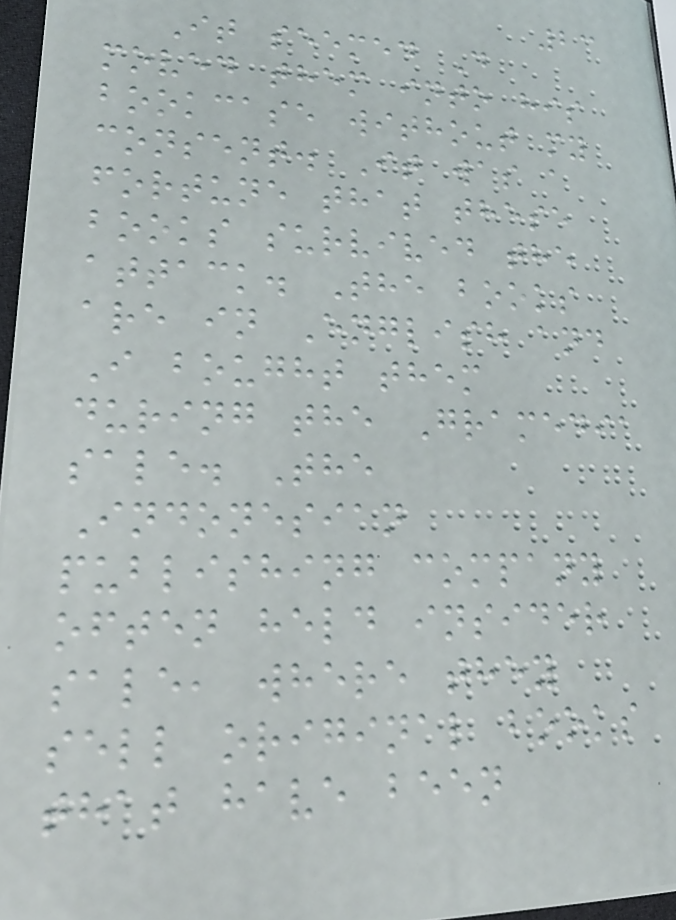23
It seemed D
moved them into his
bookcase without my
consent. It was a
fortune that these
books survived the
attack. The books
are in English and
I bought them
during the Gramedia
sale. The
Indonesian
publishing company
often held insider
sale, where they
sell original books
that have been
